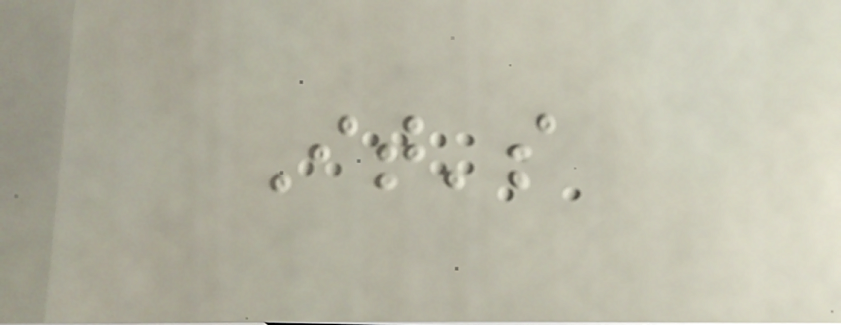It's
